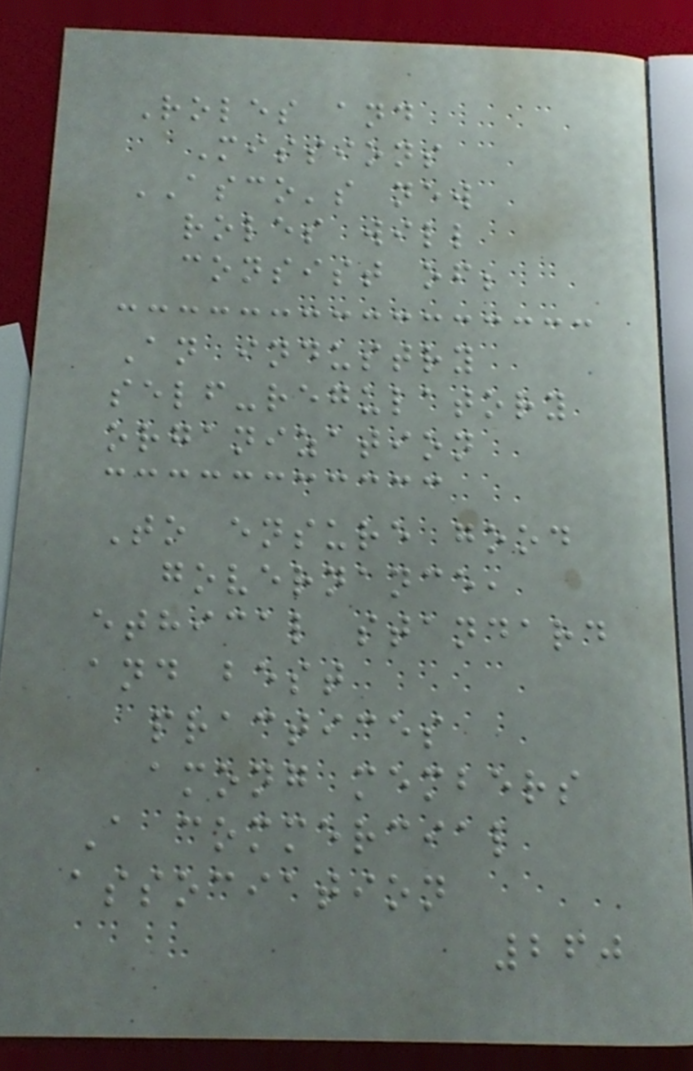Roles and
Missions
ASCO's new
roles will
consist of;
An industry
self-regulatory
organization
To ensure good
governance,
ethical standard
and best
practices
among members
A commercial
association
260
